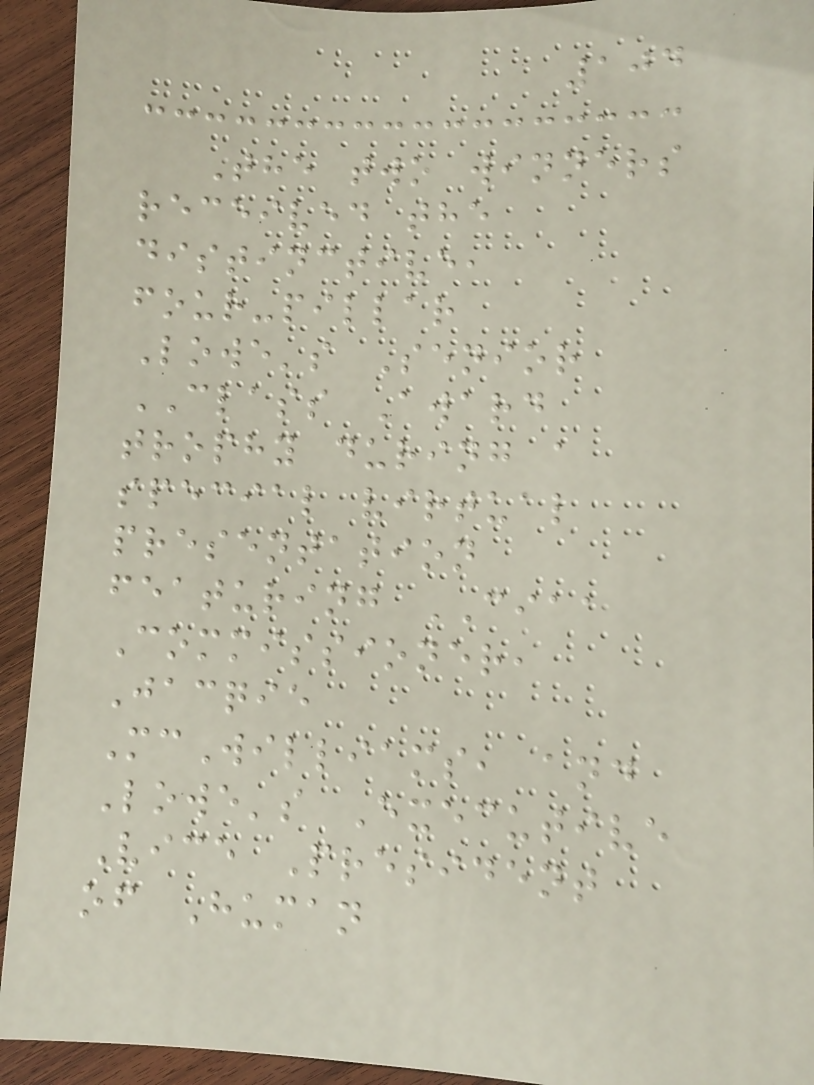104
The two winners
received the
distinctive,
four-pillar
Lowe's Senior
CLASS Award
trophy during a
special virtual
presentation
featuring CIAA
Commissioner,
Jacqie
McWilliams, and
Lowe's Executive
Vice President
of Human
